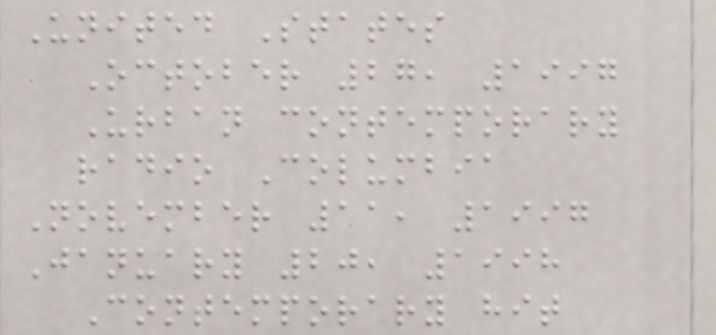United States
October 27, 1997
Urban contemporary
radio Columbia
November 11, 1997
January 20, 1998
Contemporary hit
